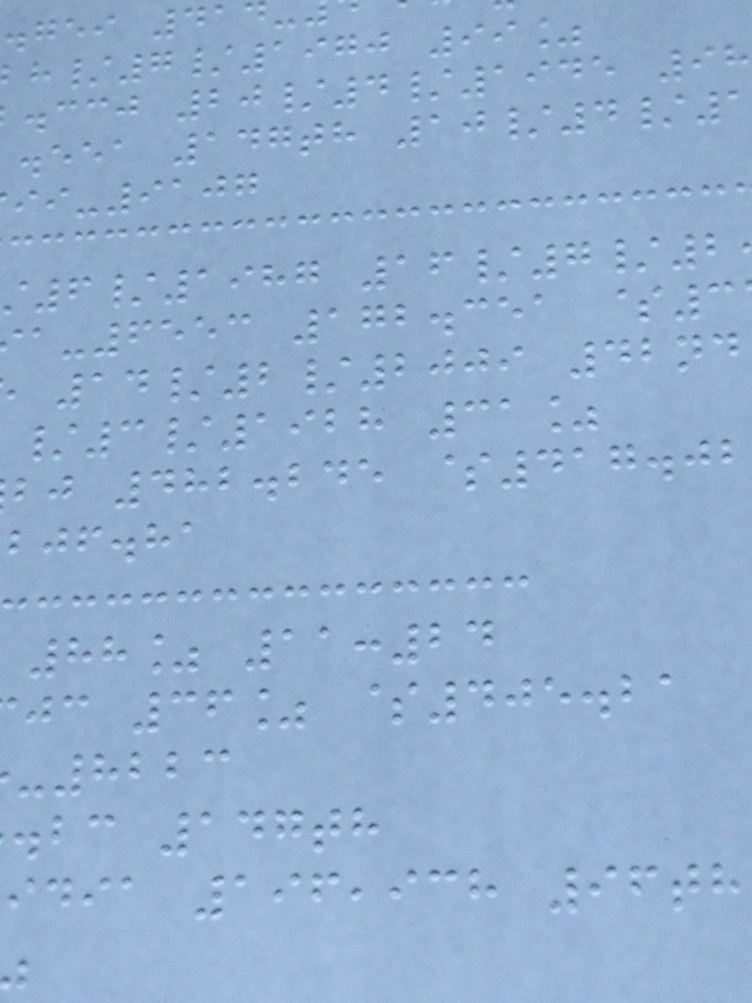.gei 41
/7/1970 99%
.ccj 20/4/1945 98
.eea 147th 10/4/
-9107
6/1987 16/7/2
-6553 172.351 $3
14/2/2009 42nd
/3/1928 31%
bj 482.245 $417.02
bjf.ha
88% 11:24
jc 36% $405.21
-8223
.bc 147th
idia 196,938 96th
